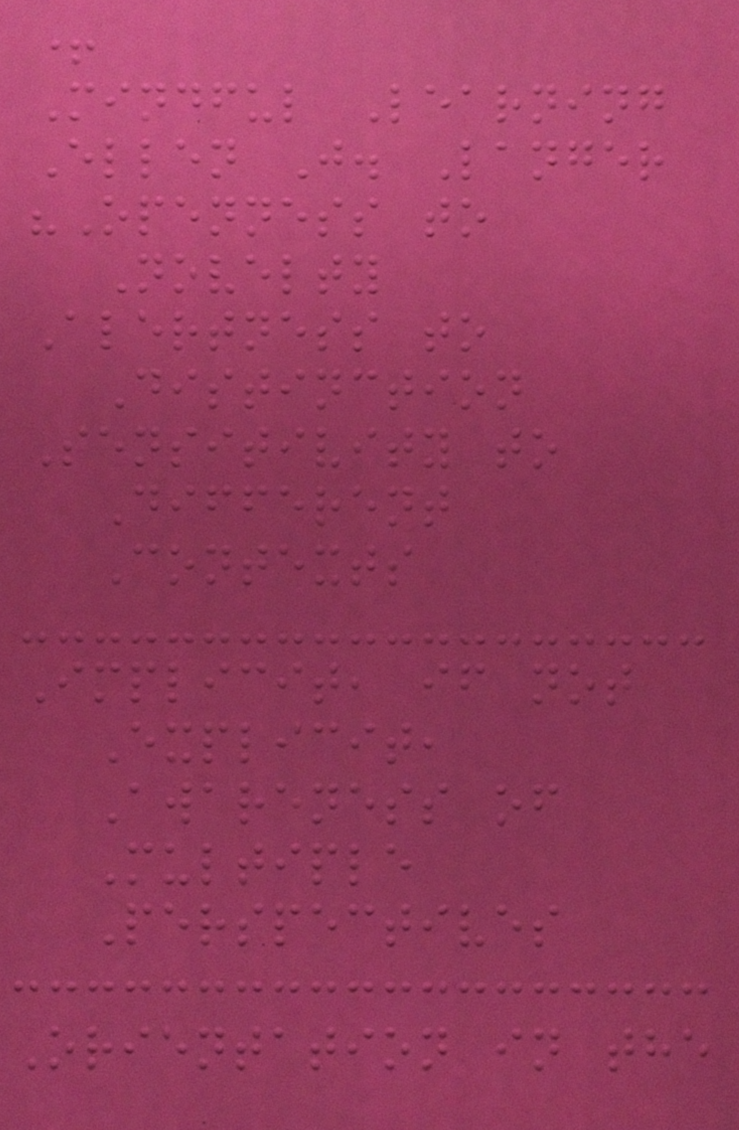+
Mindful Learning
Ellen J. Langer
"Openness to
Novelty
Alertness to
Distinction
Sensitivity to
Different
Contexts
Implicit, if not
Explicit,
Awareness of
Multiple
Perspectives
Orientation in the
